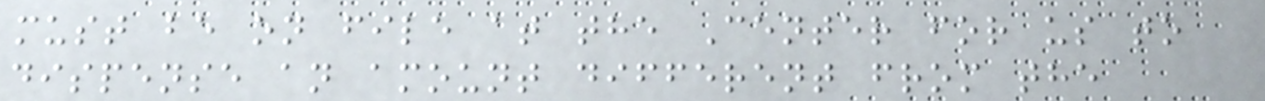must be on file at the Center for us to
dispense an amount different from the
